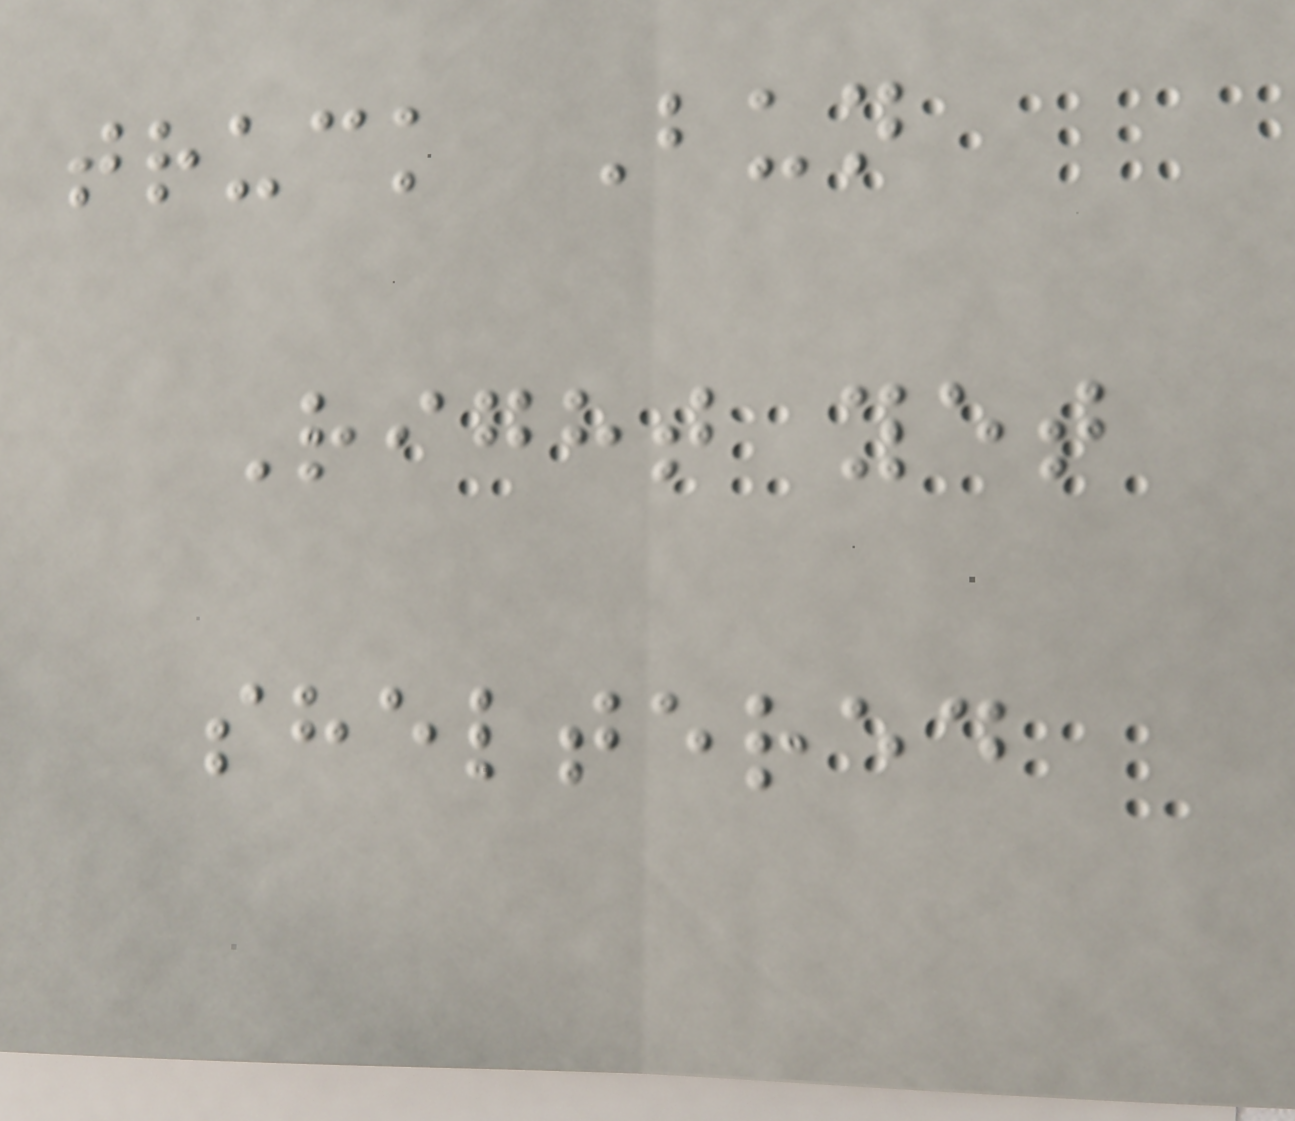truck Bun
Right yet
sheltered
